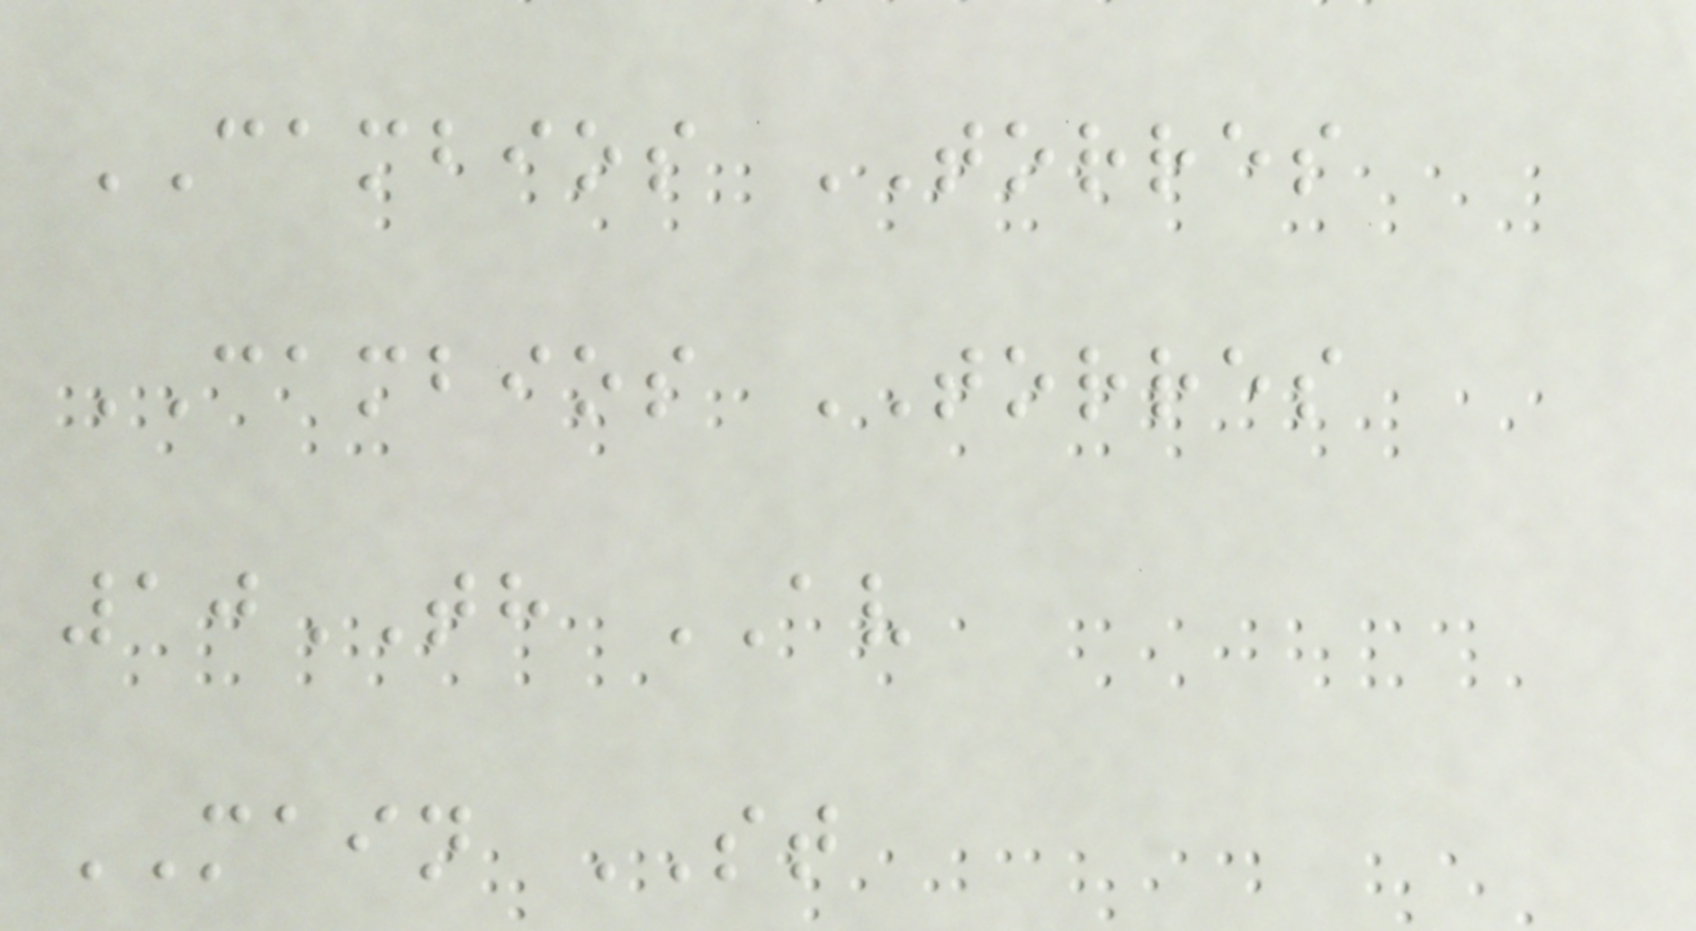CAMBIOS TORRES
CAMBIOS TORRES
10TH AV
MAIN ST
